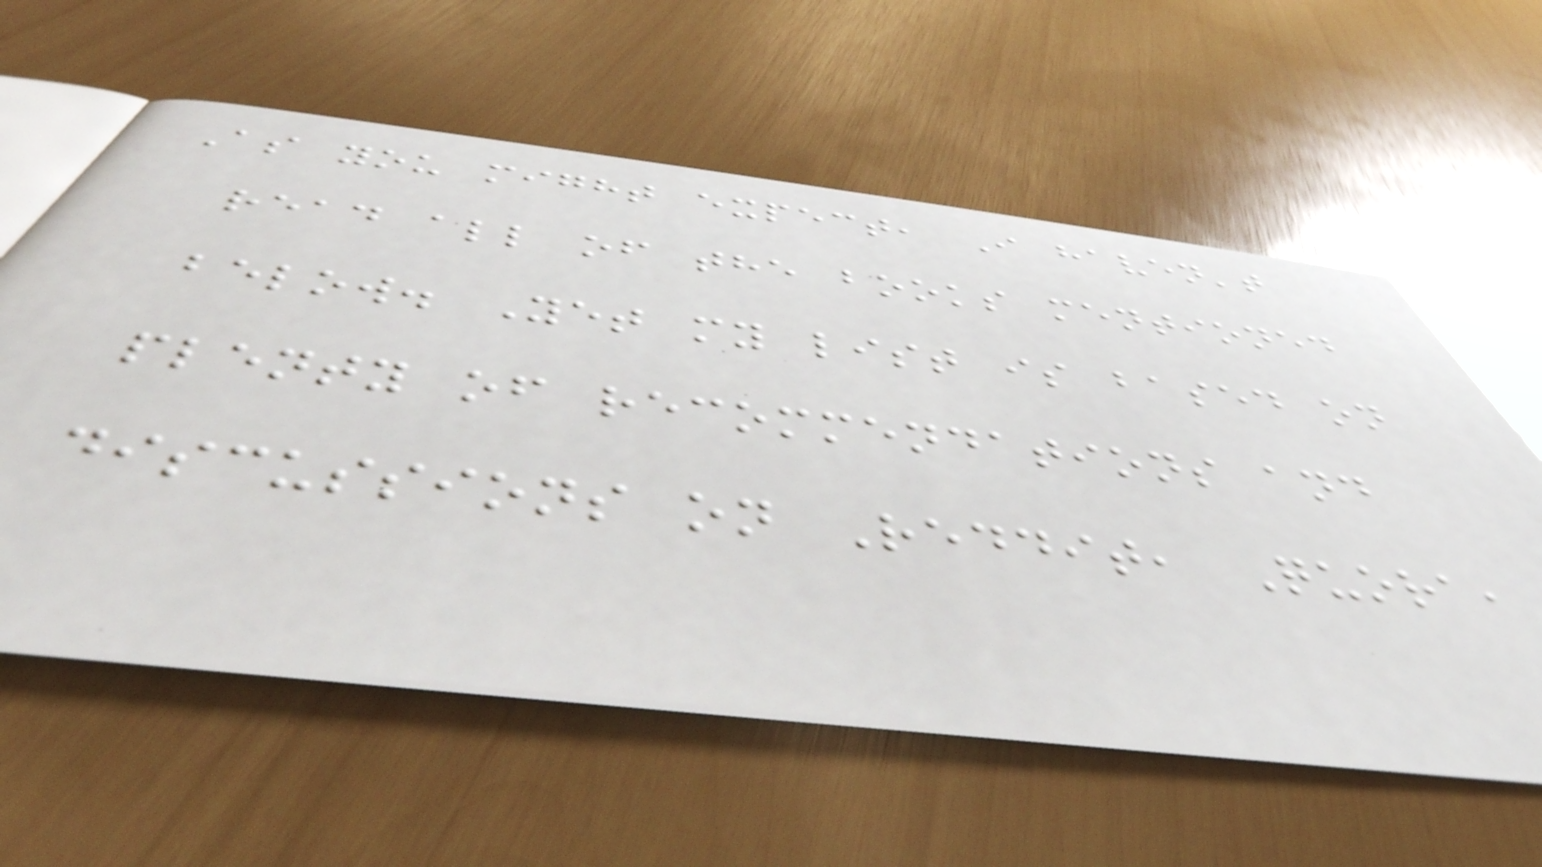As you might expect, I haven't
read all of the books mentioned
below. Yet my list is based on
plenty of recommendations and
discussions on Reddit, Quora,
